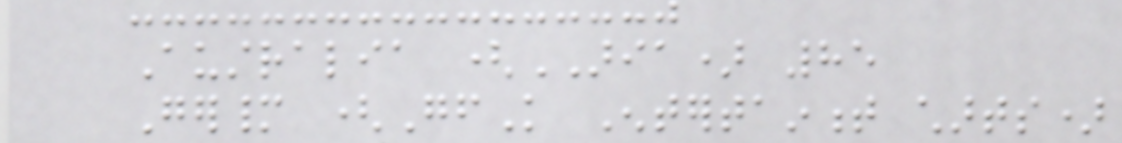Australia (ARIA) 85
Germany (GfK Entertainment charts)
